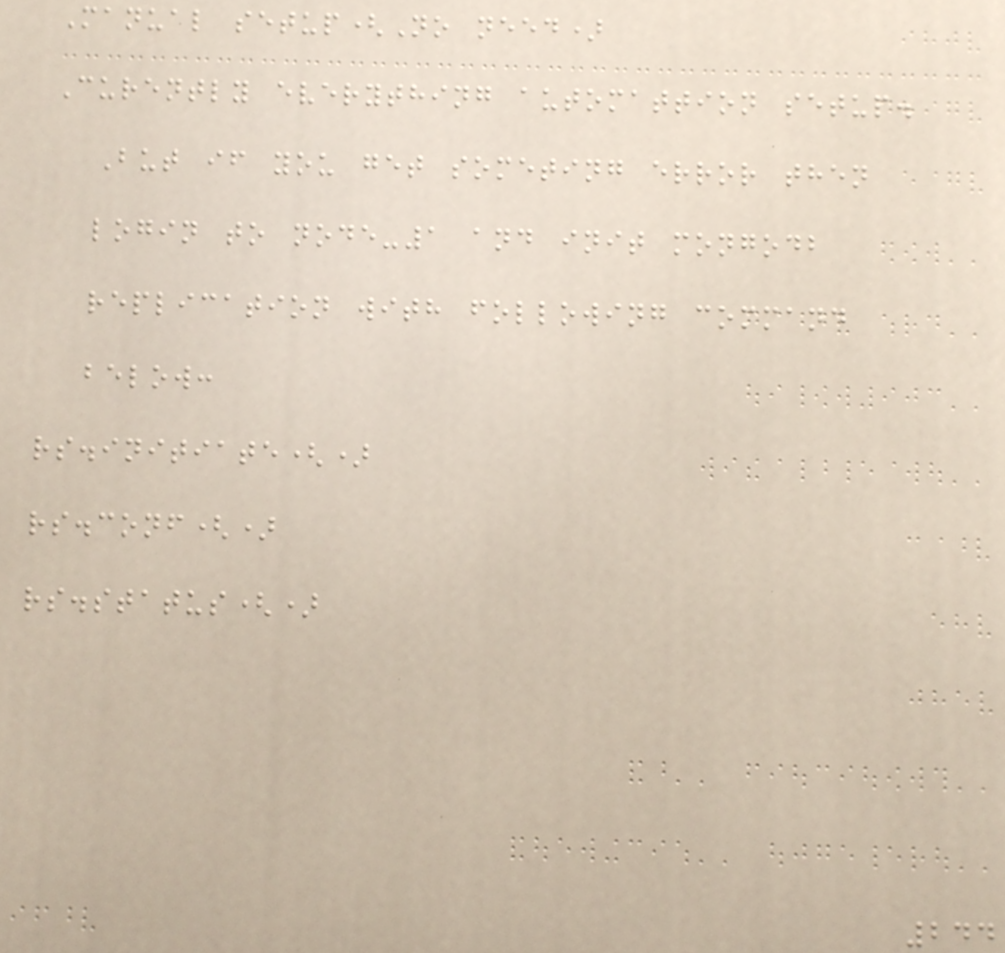Manual setup(No need)
Curently everything automattion setup.
But if you get someting error then
login to node-1 and init mongodb
replication with following command
below:
rs.initiate()
rs.conf()
rs.status()
244
